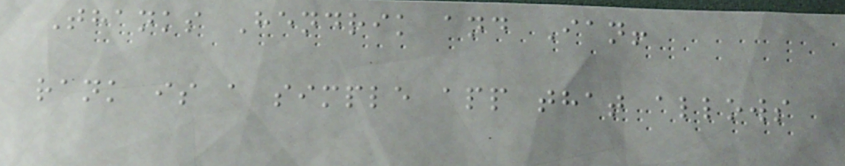Thanks Hendrik and Ian!
rank is a simple app that allows
